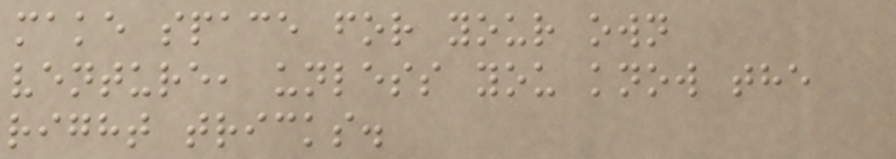make space for your own
venture, unless you know the
right tricks.
